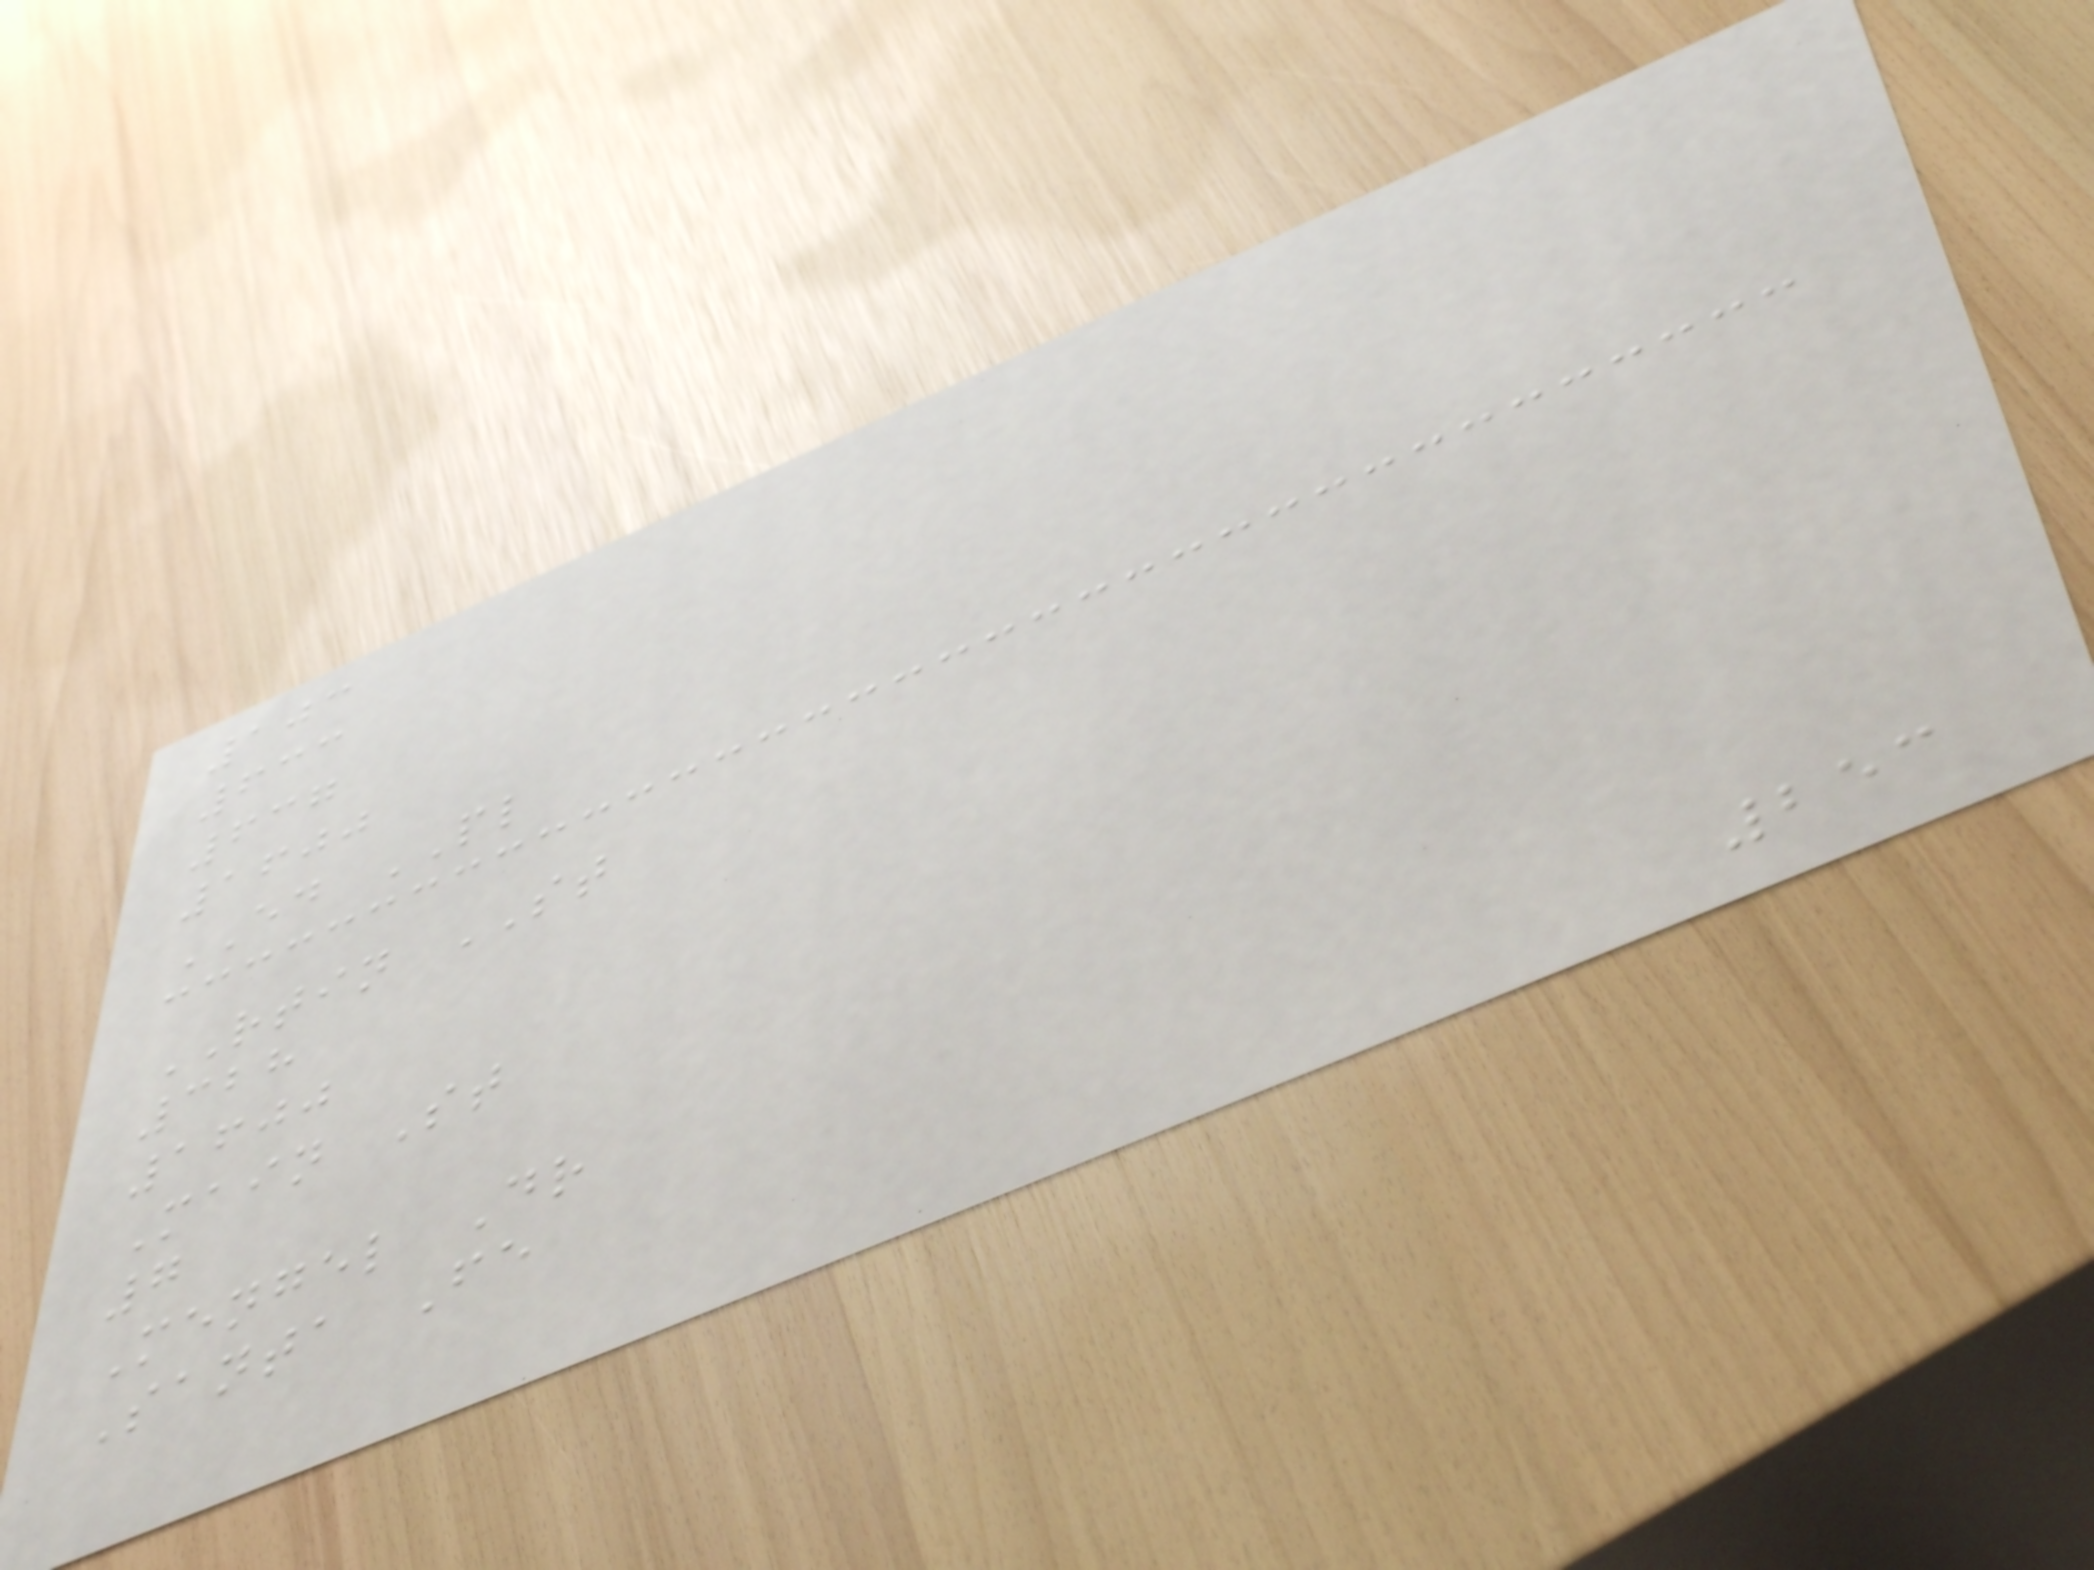103
633
637
1600
ED PL
RTIN ST
328
1600
Main St
7
Mengel Dr
Santa Fe
253
